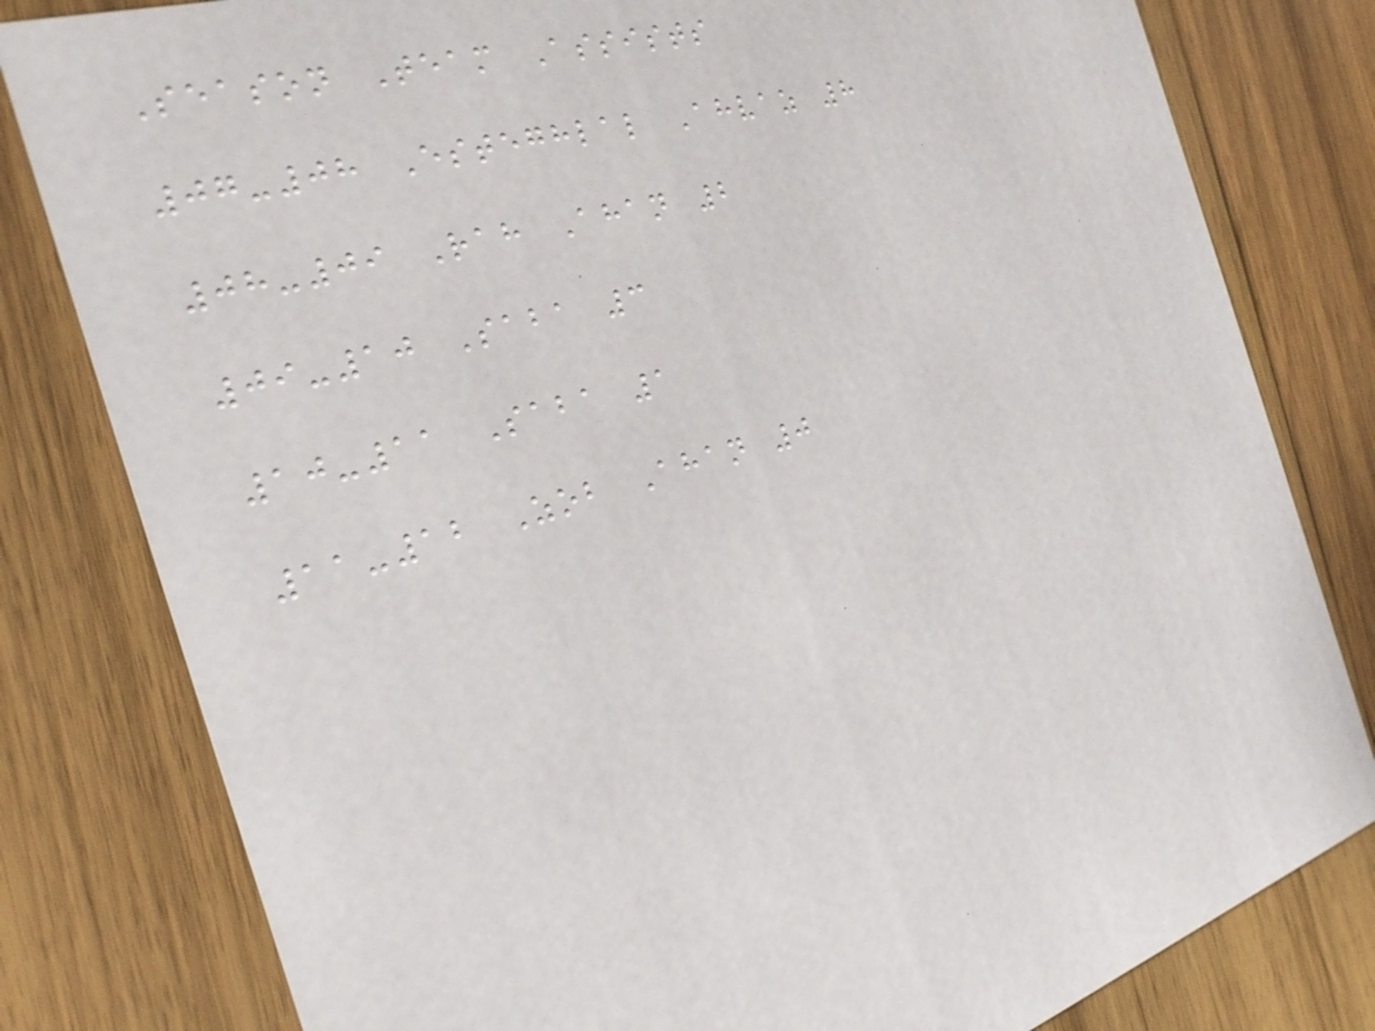Season Team Assists
07-08 Esteghlal Ahvaz 8
08-09 Rah Ahan 2
09-10 Saba 3
10-11 Saba 1
11-12 Zob Ahan 0
